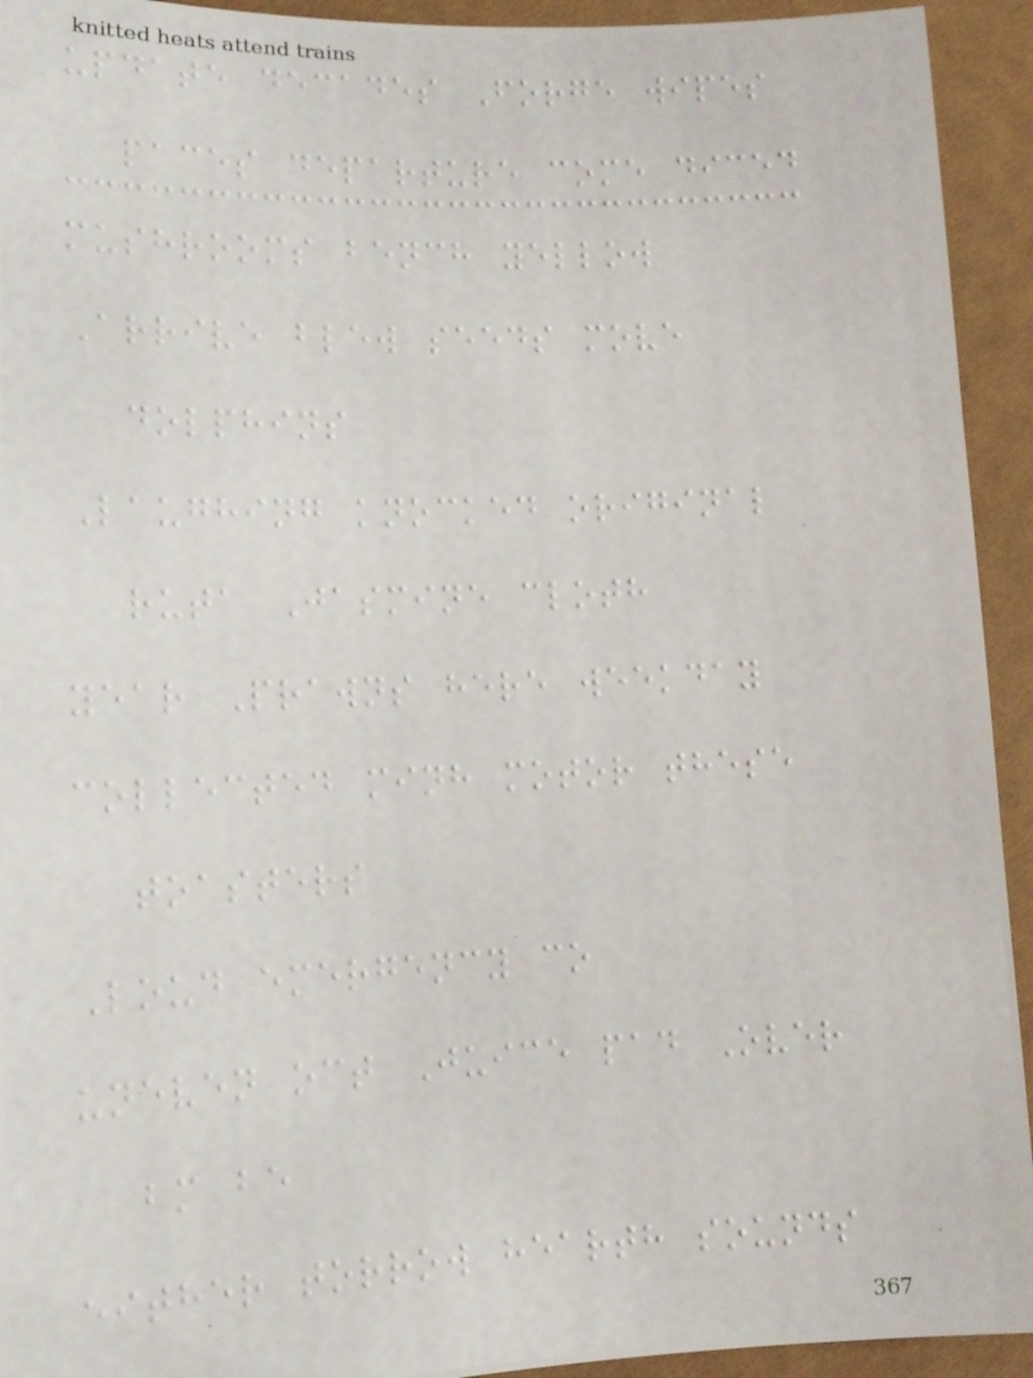update decades Forge wipes
paces departure come diced
mushrooms bench yellow
Arrive blew seeds move
dolphins
Laughing knocked original
ruta Jasmine cloth
year Prawns here weekday
collected minh motor these
toasters
Loud emergency co
uneven oct Juice pad Over
bm be
either torrow hearth sounds
